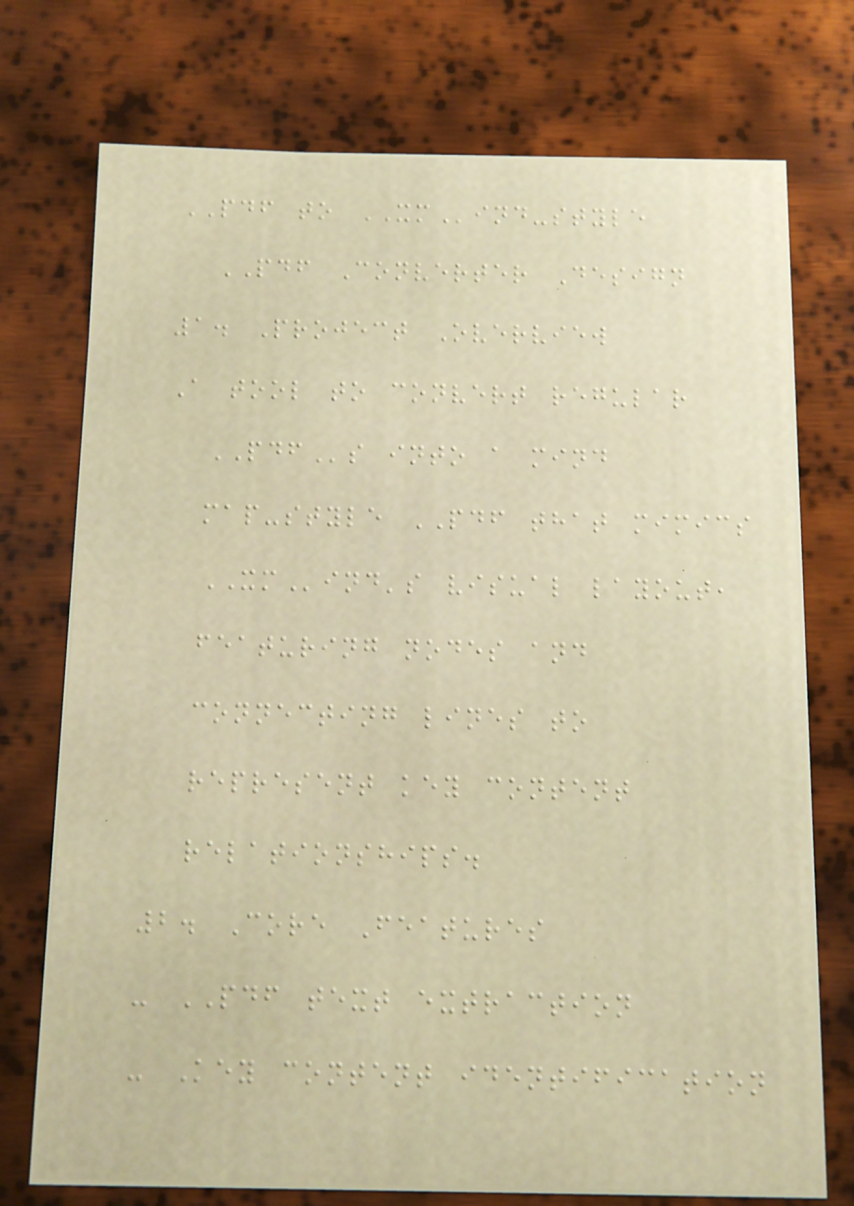PDF to XMind-style
PDF Converter Design
1. Project Overview
A tool to convert regular
PDFs into a mind
map-style PDF that mimics
XMind's visual layout,
featuring nodes and
connecting lines to
represent key content
relationships.
2. Core Features
- PDF text extraction
- Key content identification
